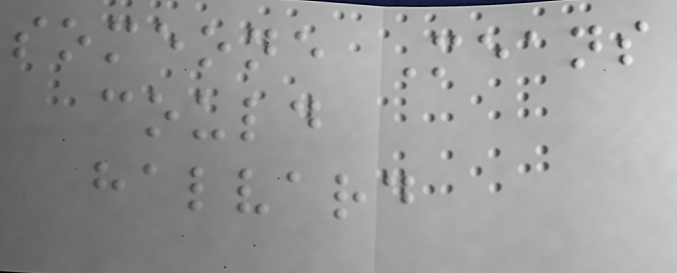someone Means
could
halvard
